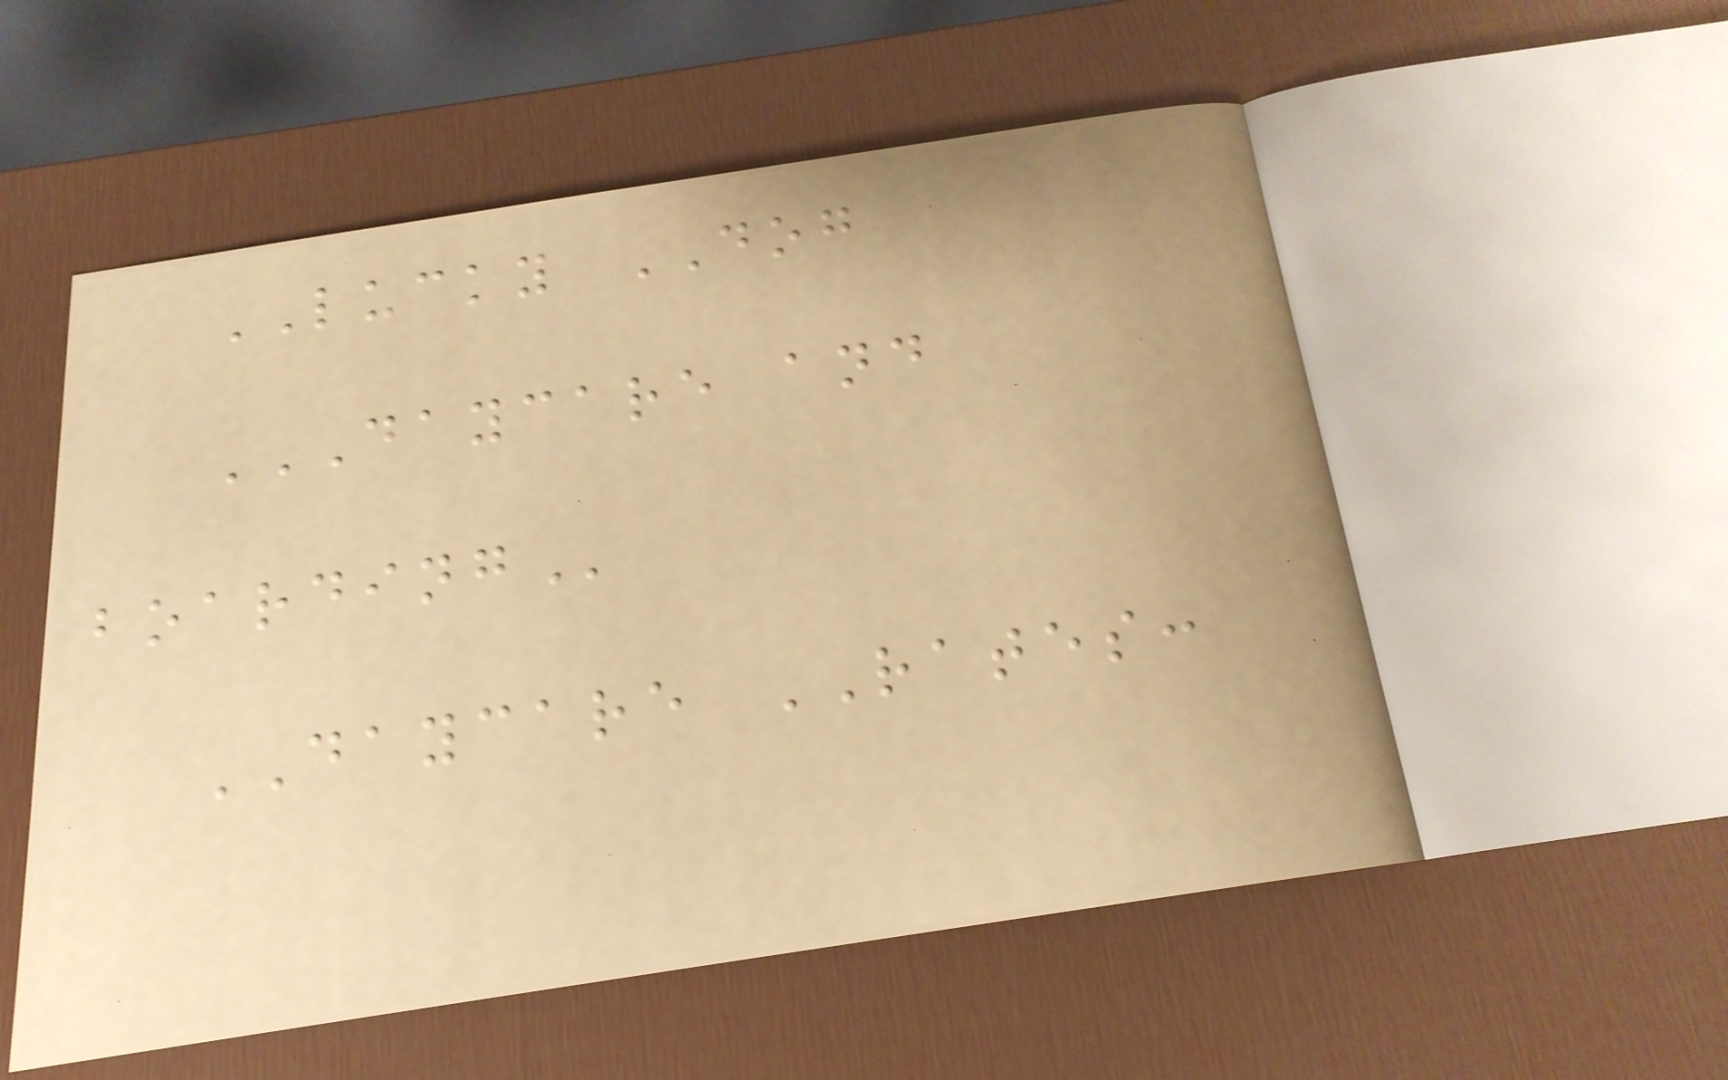LUCKY DOG
DAYCARE AND
BOARDING
DAYCARE RATES:
